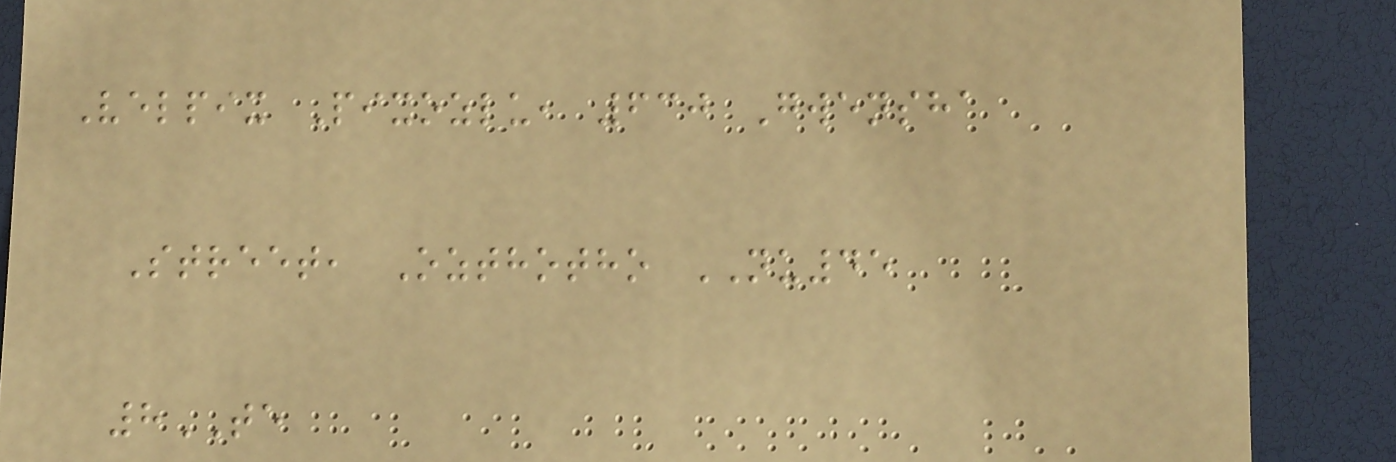Velpix Pixozlu, 630 Gwensha
Street, Ozthotho NU45
8TE
